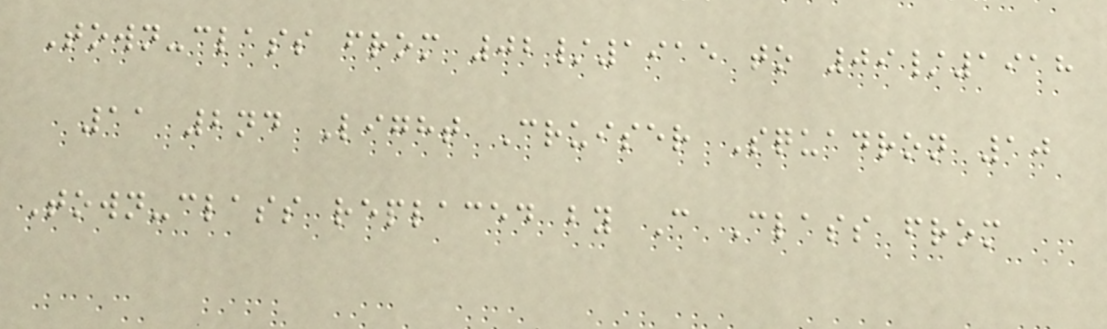Town-class from 02/1915 to 09/1918
11 2nd Light Cruiser Squadron 10
Town-class replaced by C Class from
